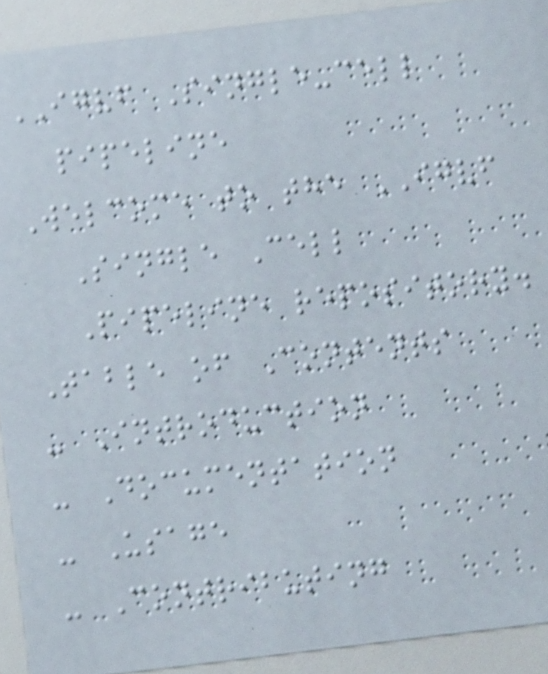IGVF Single-cell
pipeline
Welcome to the IGVF
Single Cell
Pipeline repository.
Table of Contents
- Introduction
- Documentation
- Usage
- Contributing
